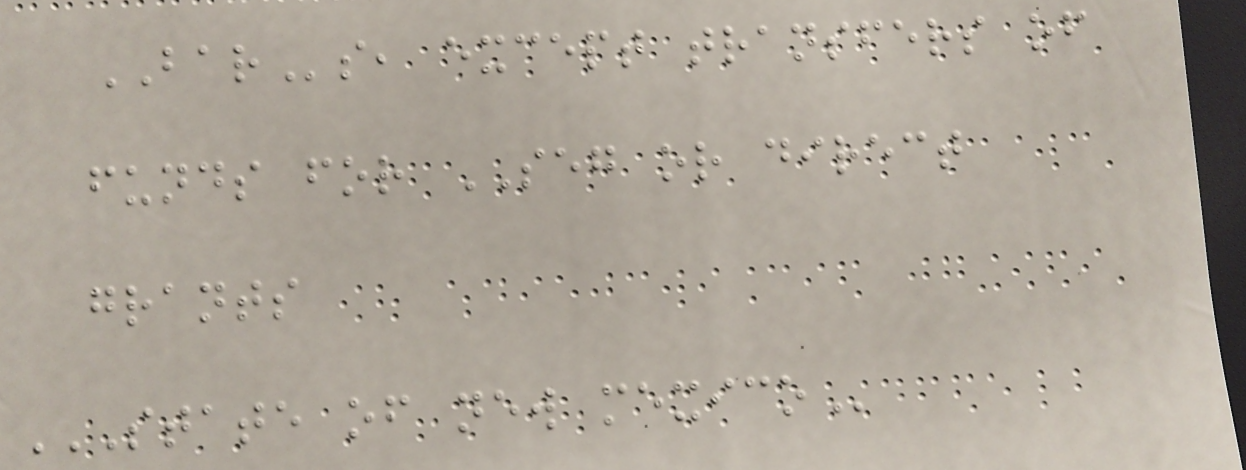BARs, except transfers of
funds for SEG or direct
grants
STATE OF NEW MEXICO
